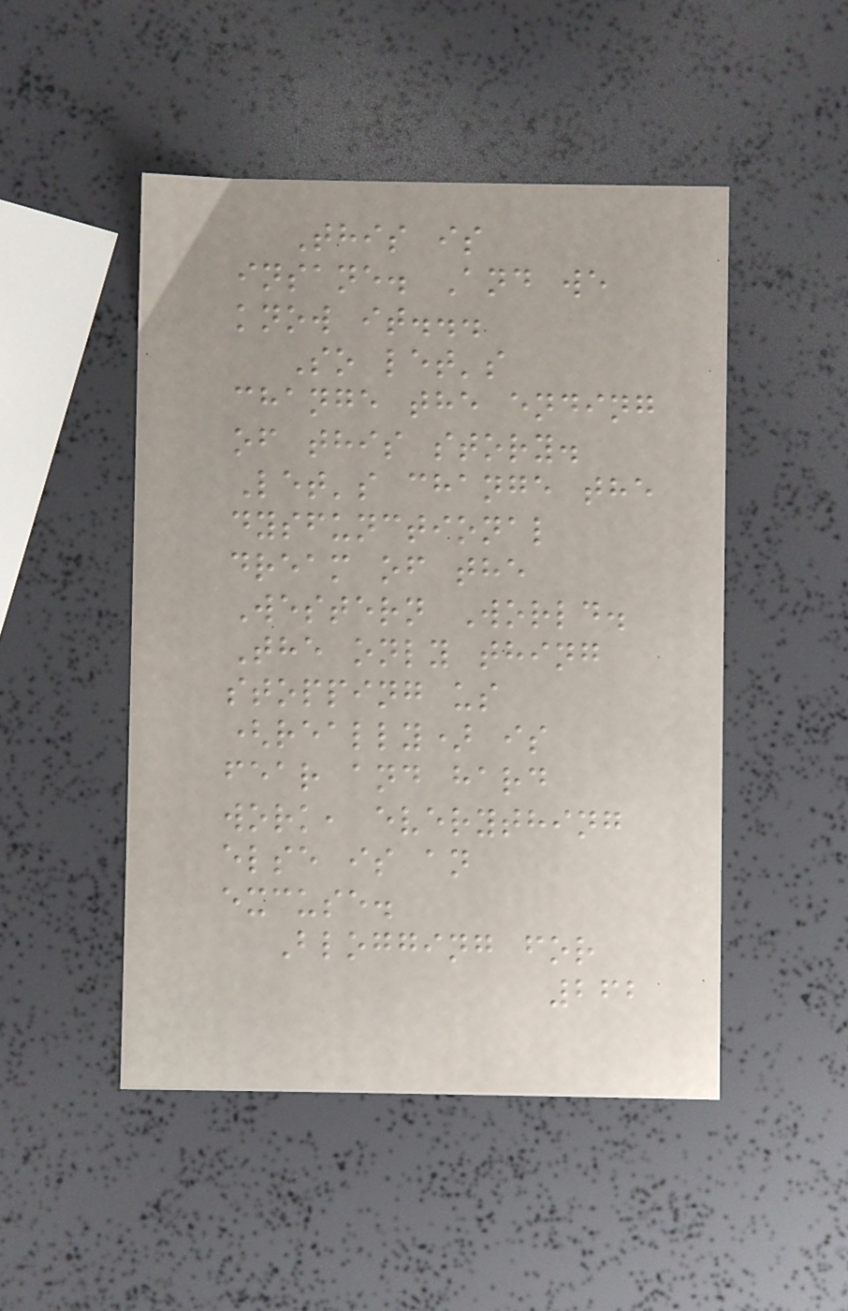This is
insane. And we
know it...
So let's
change the ending
of this story.
Let's change the
dysfunctional
dream of the
Western World.
The only thing
stopping us
(really) is
fear and hard
work, everything
else is an
excuse.
Blogging for
262
